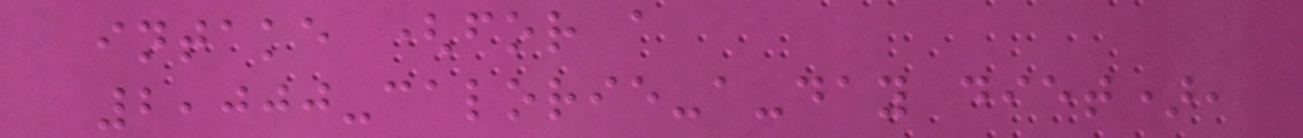intake (for a
2,000-calorie-a-day diet),
